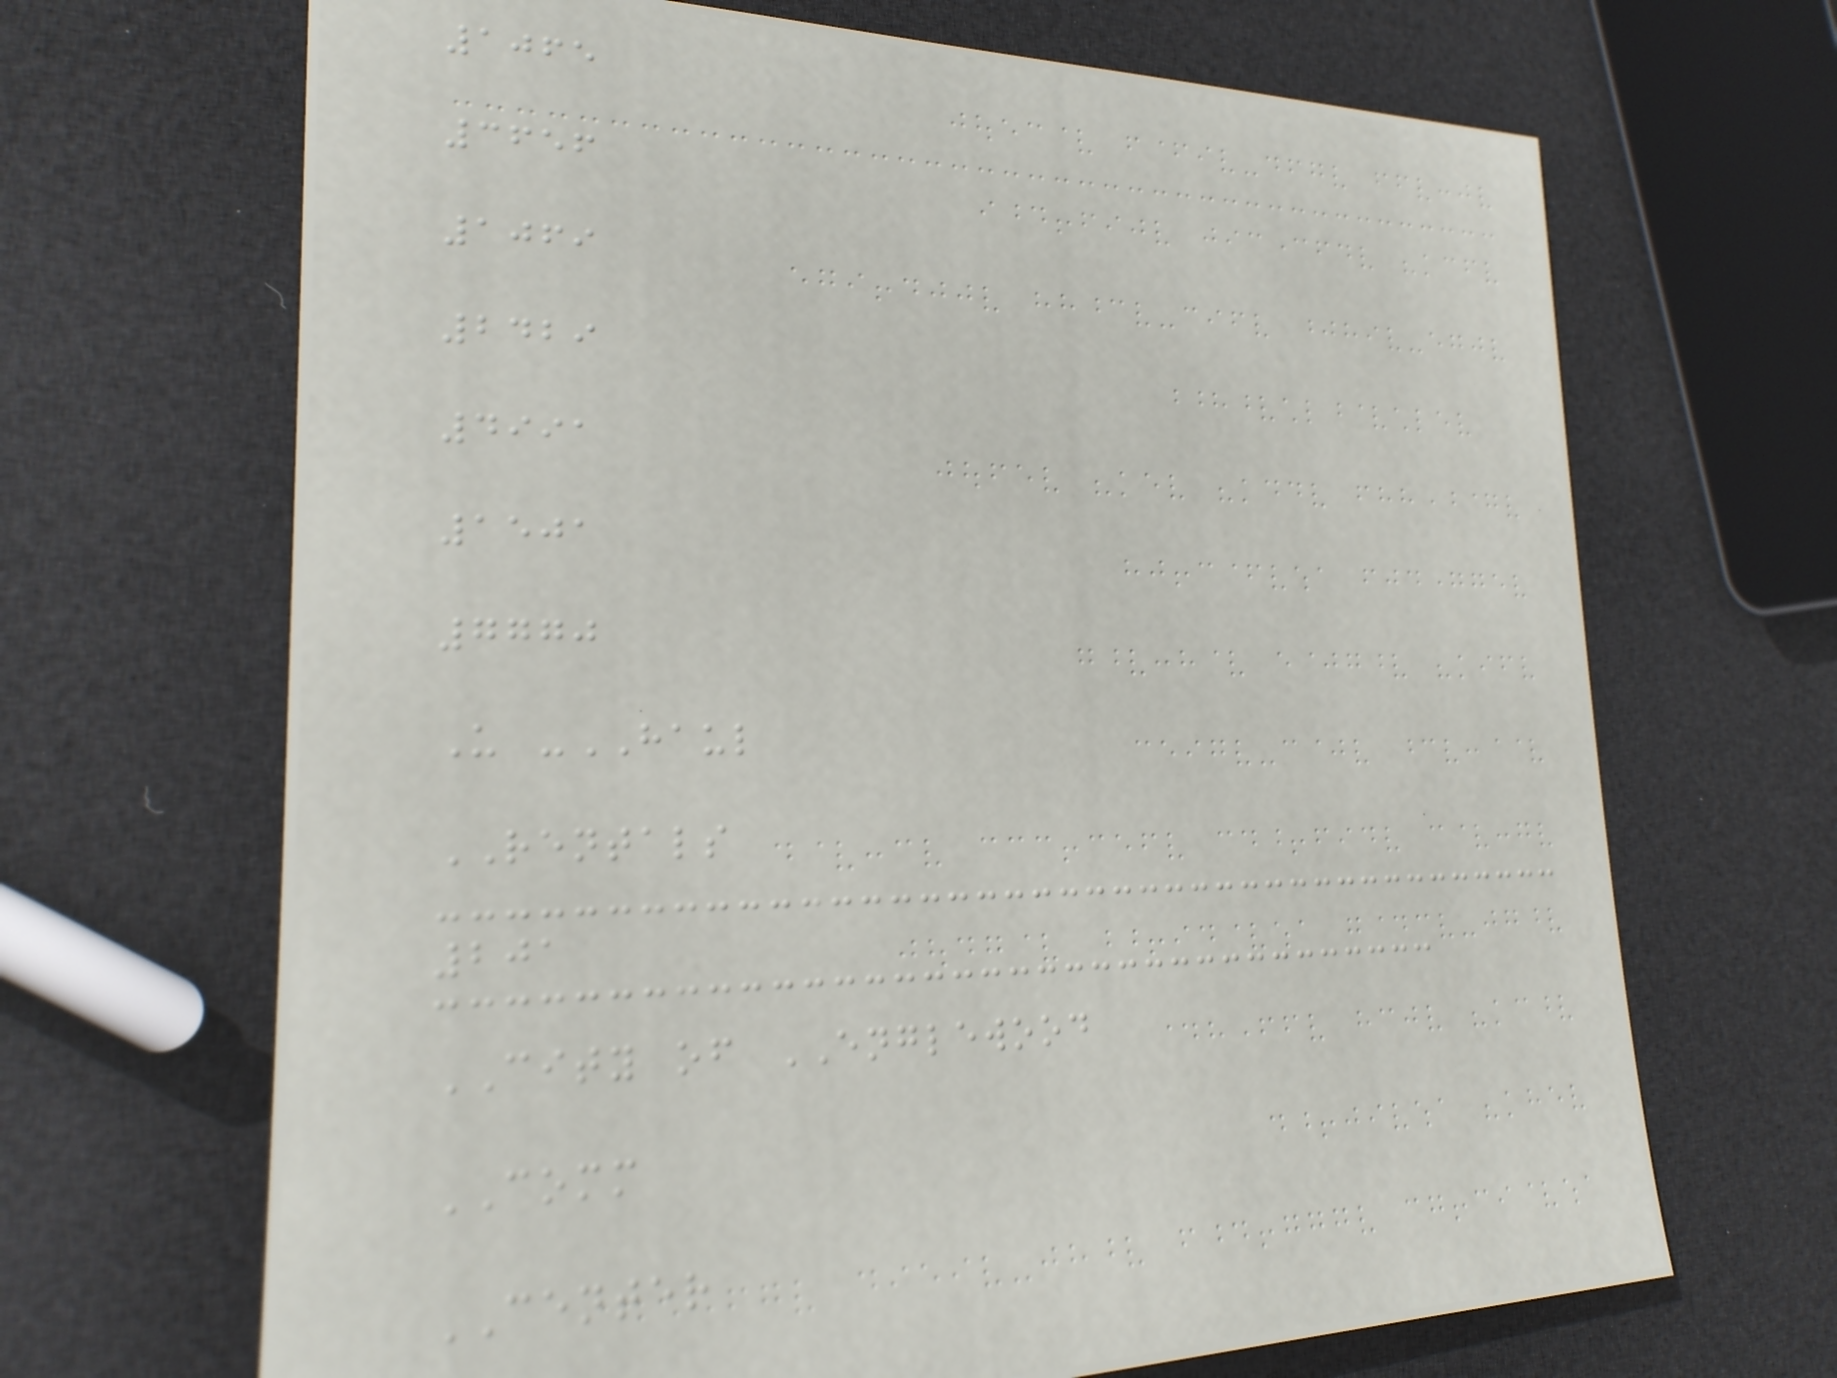1065
3656
1069
2429
4991
1501
7770
U -HAUL
RENTALS
201
CITY of ENGLEWOOD
COMM
CENTER
